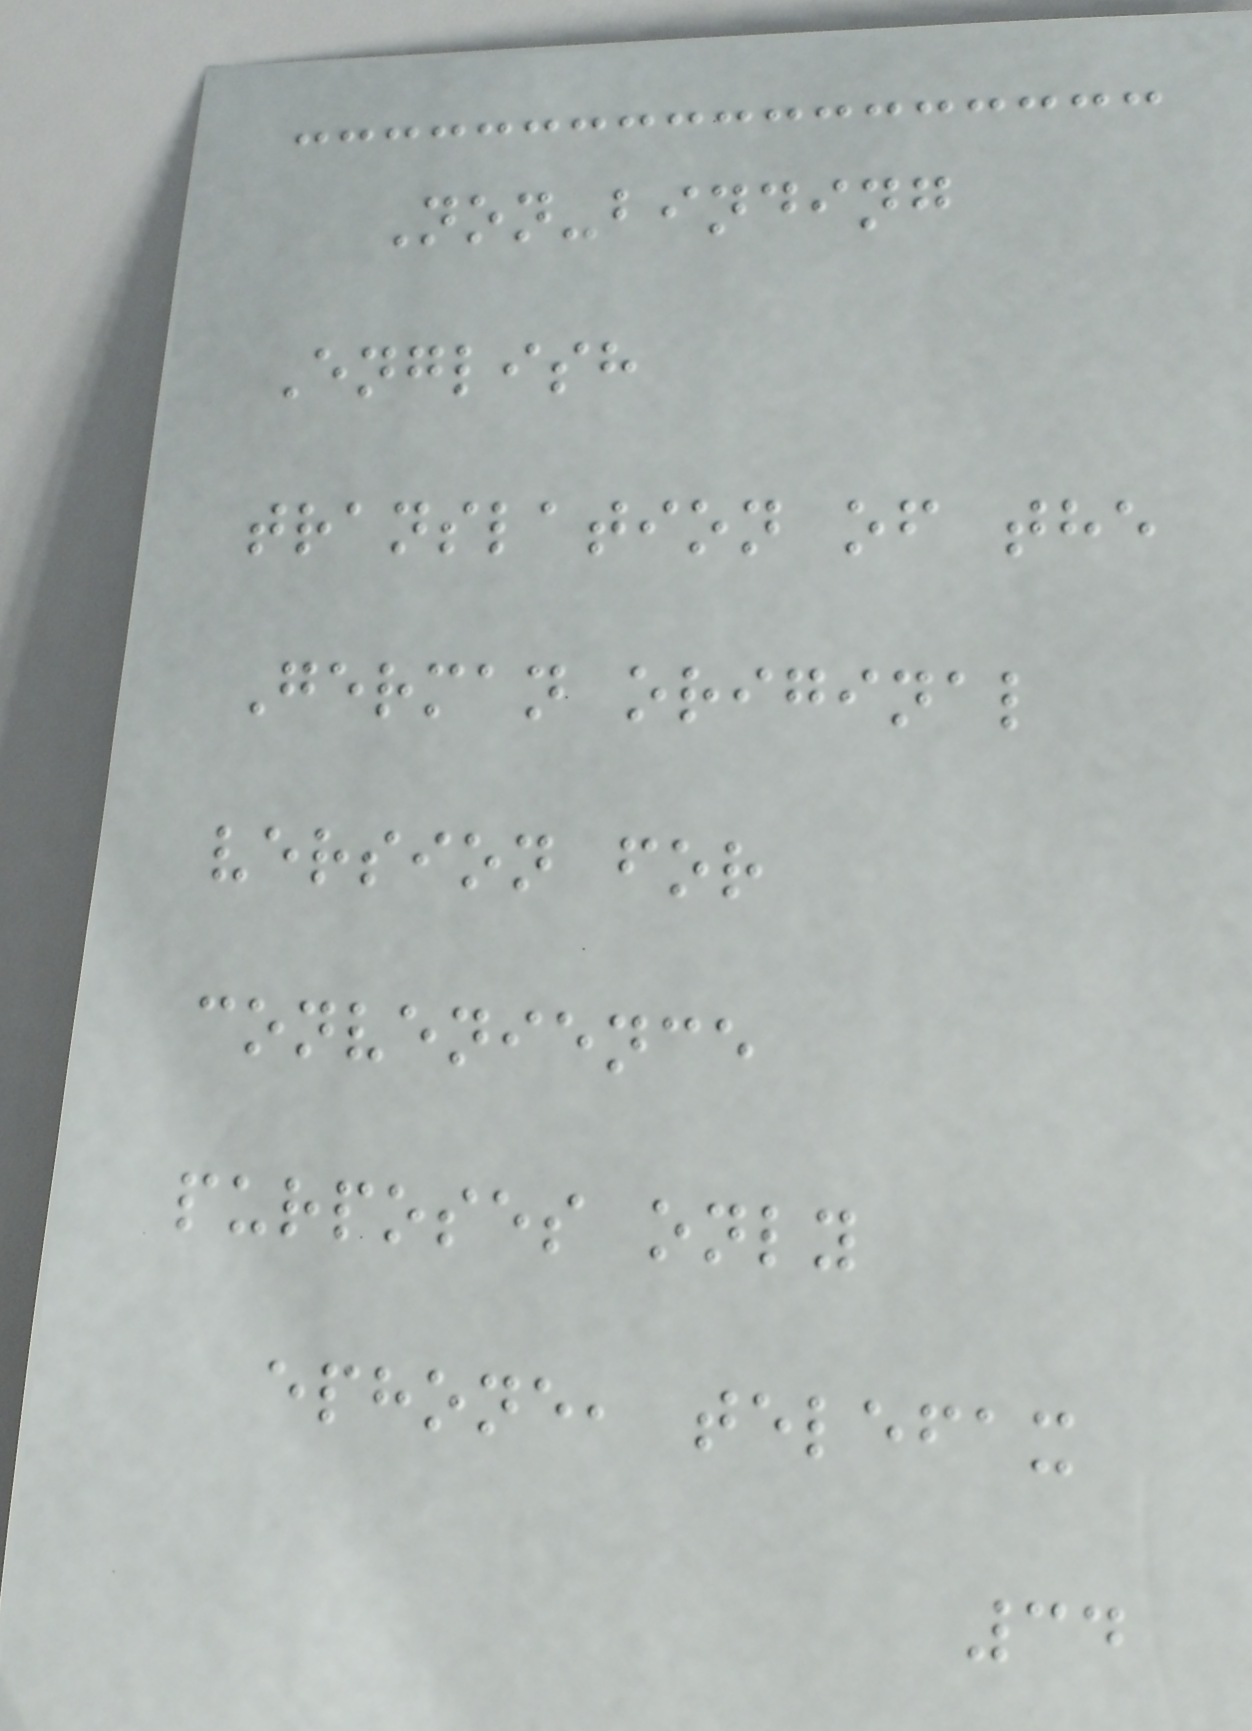Non-binding
English
translation of the
German original
version for
convenience
purposes only
ephone, telefax
34
